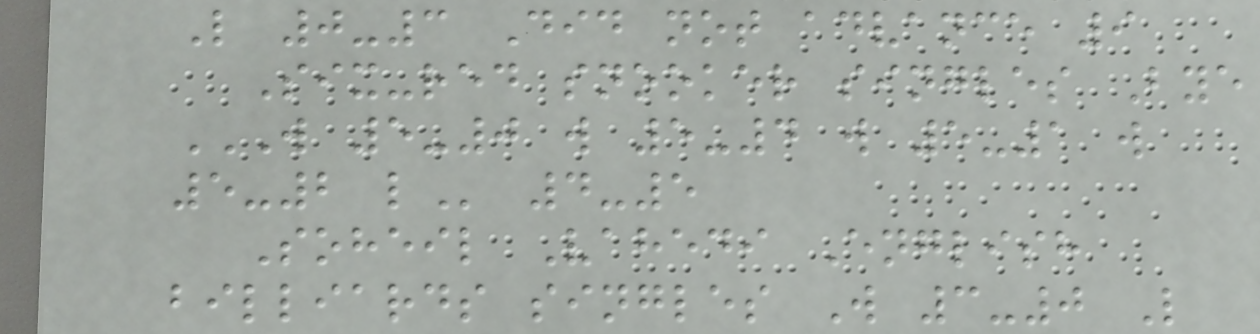L 0-3 Did not advance 9
Six-red snooker singles Bye
W 5-0 W 5-4 W 5-1 W
5-2 L 4-5
Soheil Vahedi English
billiards singles W 3-0 L
